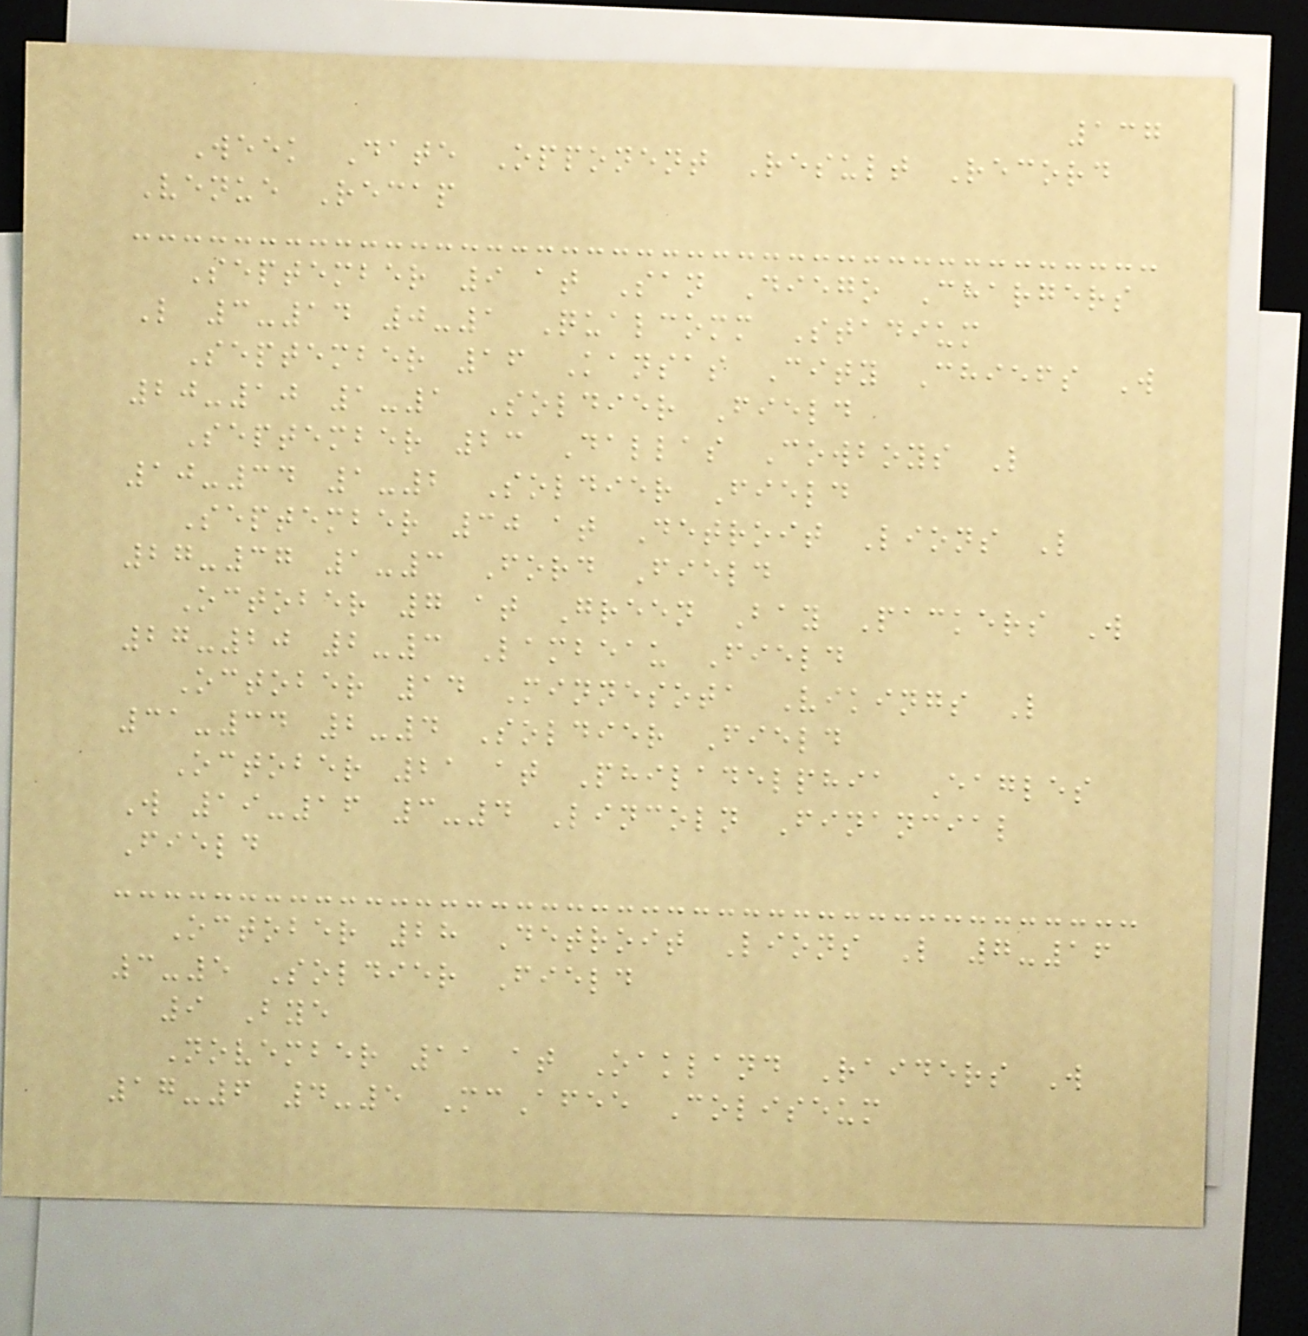137
Week Date Opponent Result Record
Venue Recap
September 9 at San Diego Chargers
L 3-14 0-1 Qualcomm Stadium
September 16 Kansas City Chiefs W
20-10 1-1 Soldier Field
September 23 Dallas Cowboys L
10-34 1-2 Soldier Field
September 30 at Detroit Lions L
27-37 1-3 Ford Field
October 7 at Green Bay Packers W
27-20 2-3 Lambeau Field
October 14 Minnesota Vikings L
31-34 2-4 Soldier Field
October 21 at Philadelphia Eagles
W 19-16 3-4 Lincoln Financial
Field
October 28 Detroit Lions L 7-16
3-5 Soldier Field
9 Bye
November 11 at Oakland Raiders W
17-6 4-5 McAfee Coliseum
